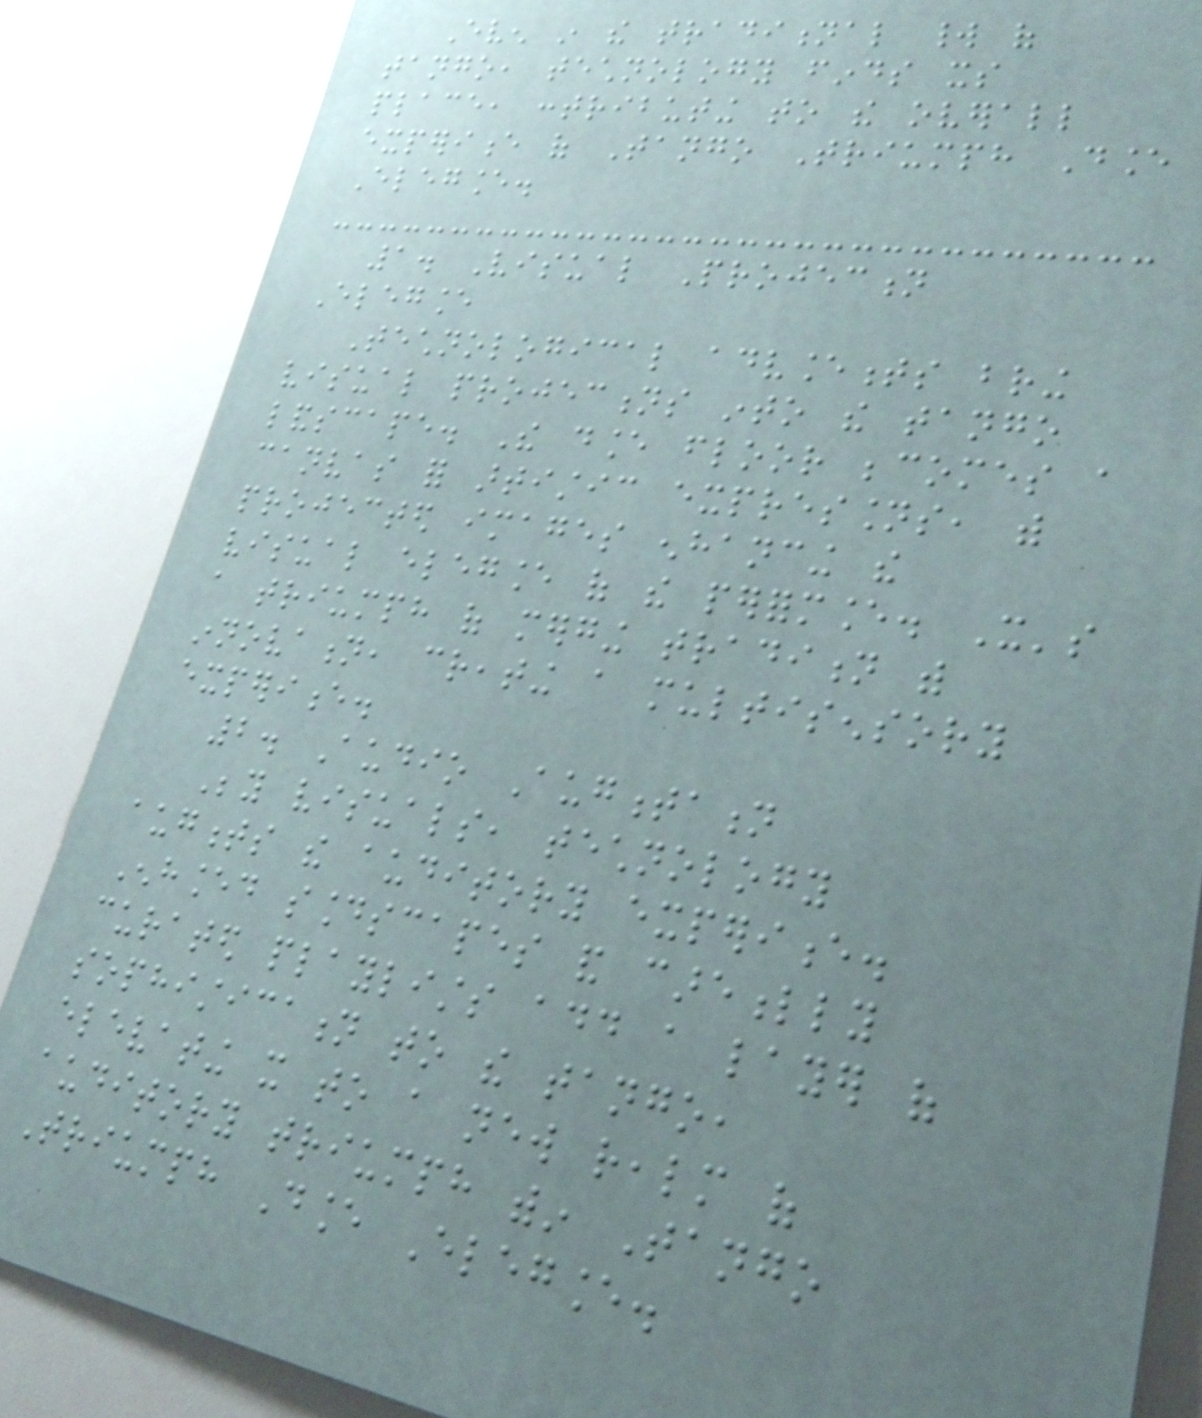Even in the traditional world of
tango, technology finds its
place, contributing to the overall
experience of Tango Triumph Dance
Elegance.
1. Visual Projection
Elegance
Technological advancements bring
visual projections into the tango
landscape. The dance floor becomes a
canvas for artistic expressions, with
projected images enhancing the
visual elegance of the performance. It's
a triumph of merging tradition with
innovation, creating a multisensory
experience.
2. Audio Augmentation
Beyond visuals, technology
augments the auditory experience.
Enhanced soundscapes and carefully
curated playlists add a layer of
sophistication to the tango,
elevating it to a new realm of
auditory triumph within Tango
Triumph Dance Elegance.
